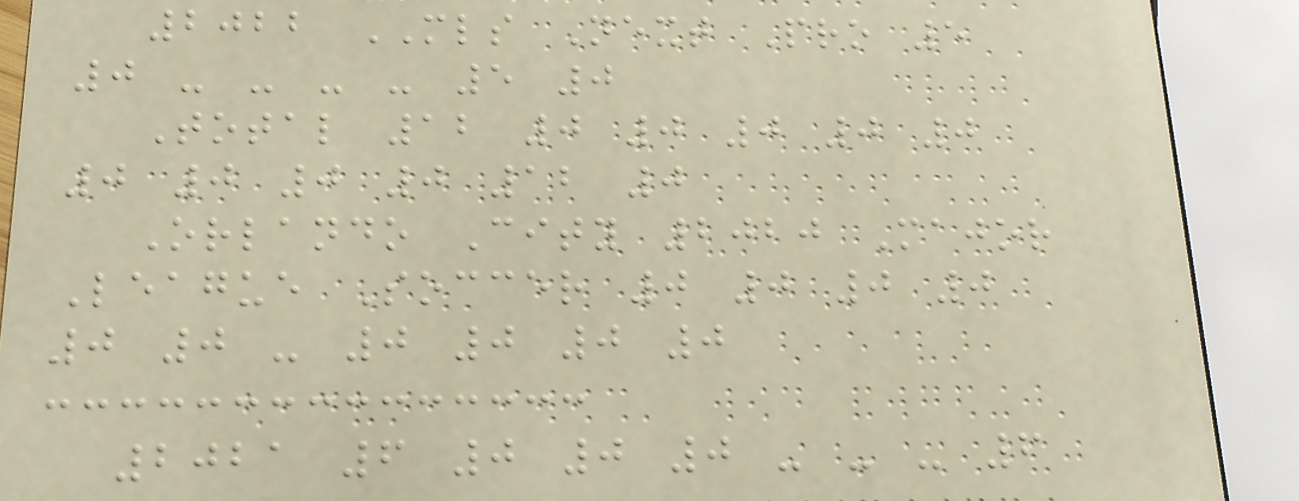2022 MLS Next Pro 5
0 - - - - 5 0
Total 12 0 0 0 0 0
0 0 0 0 12 0
Orlando City 2020 Major
League Soccer 0 0 0 0
0 0 - 0 0 0 0
2021 6 0 0 0 - - - 6
